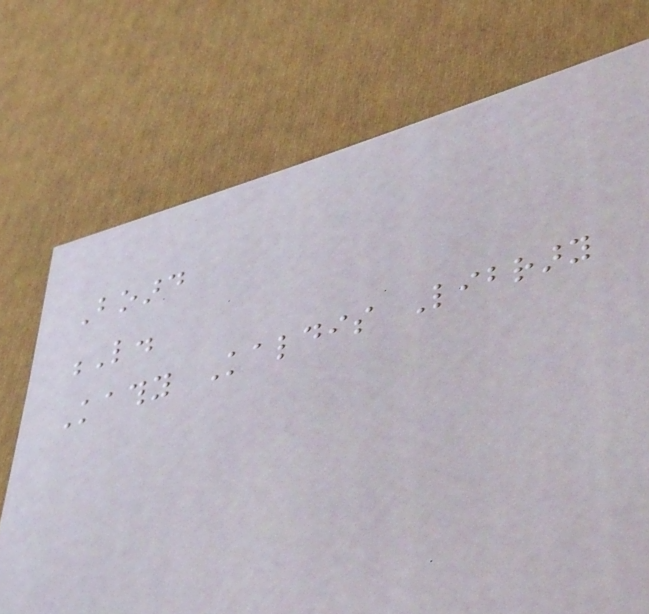Board
L.
Kathy Kaldis Library
